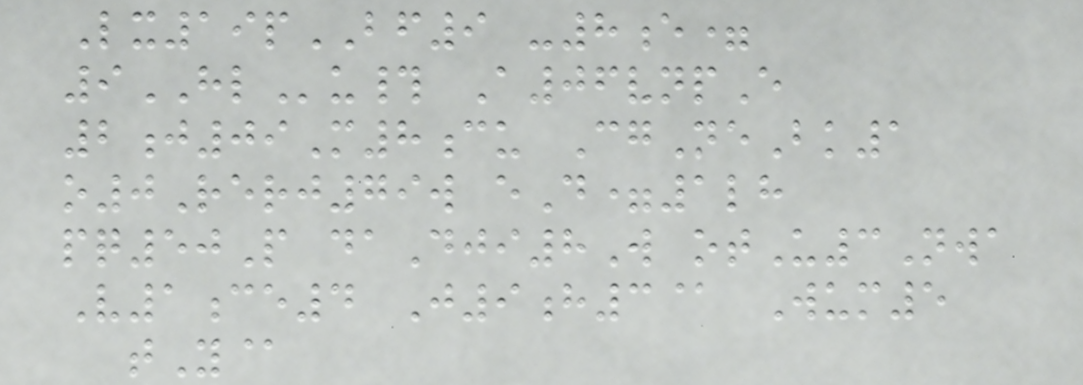Lx19pBF9 -8e=
9HLu# A06vnpE
2j09M8cu CgNeBk1
o0Rerj79w eD=1lh
pq50P daDji8W otU3Nwa
V1ce4 J9h3@ Wum5
tY@
